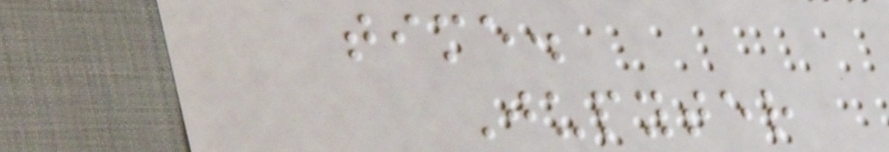time.
Jupyter
